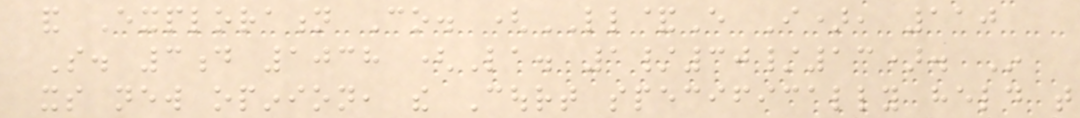and Exploration Co. (LL&E I), 110
So. 3d 1038 (La. 1/30/13). In
its new opinion, the Court specifically held that
